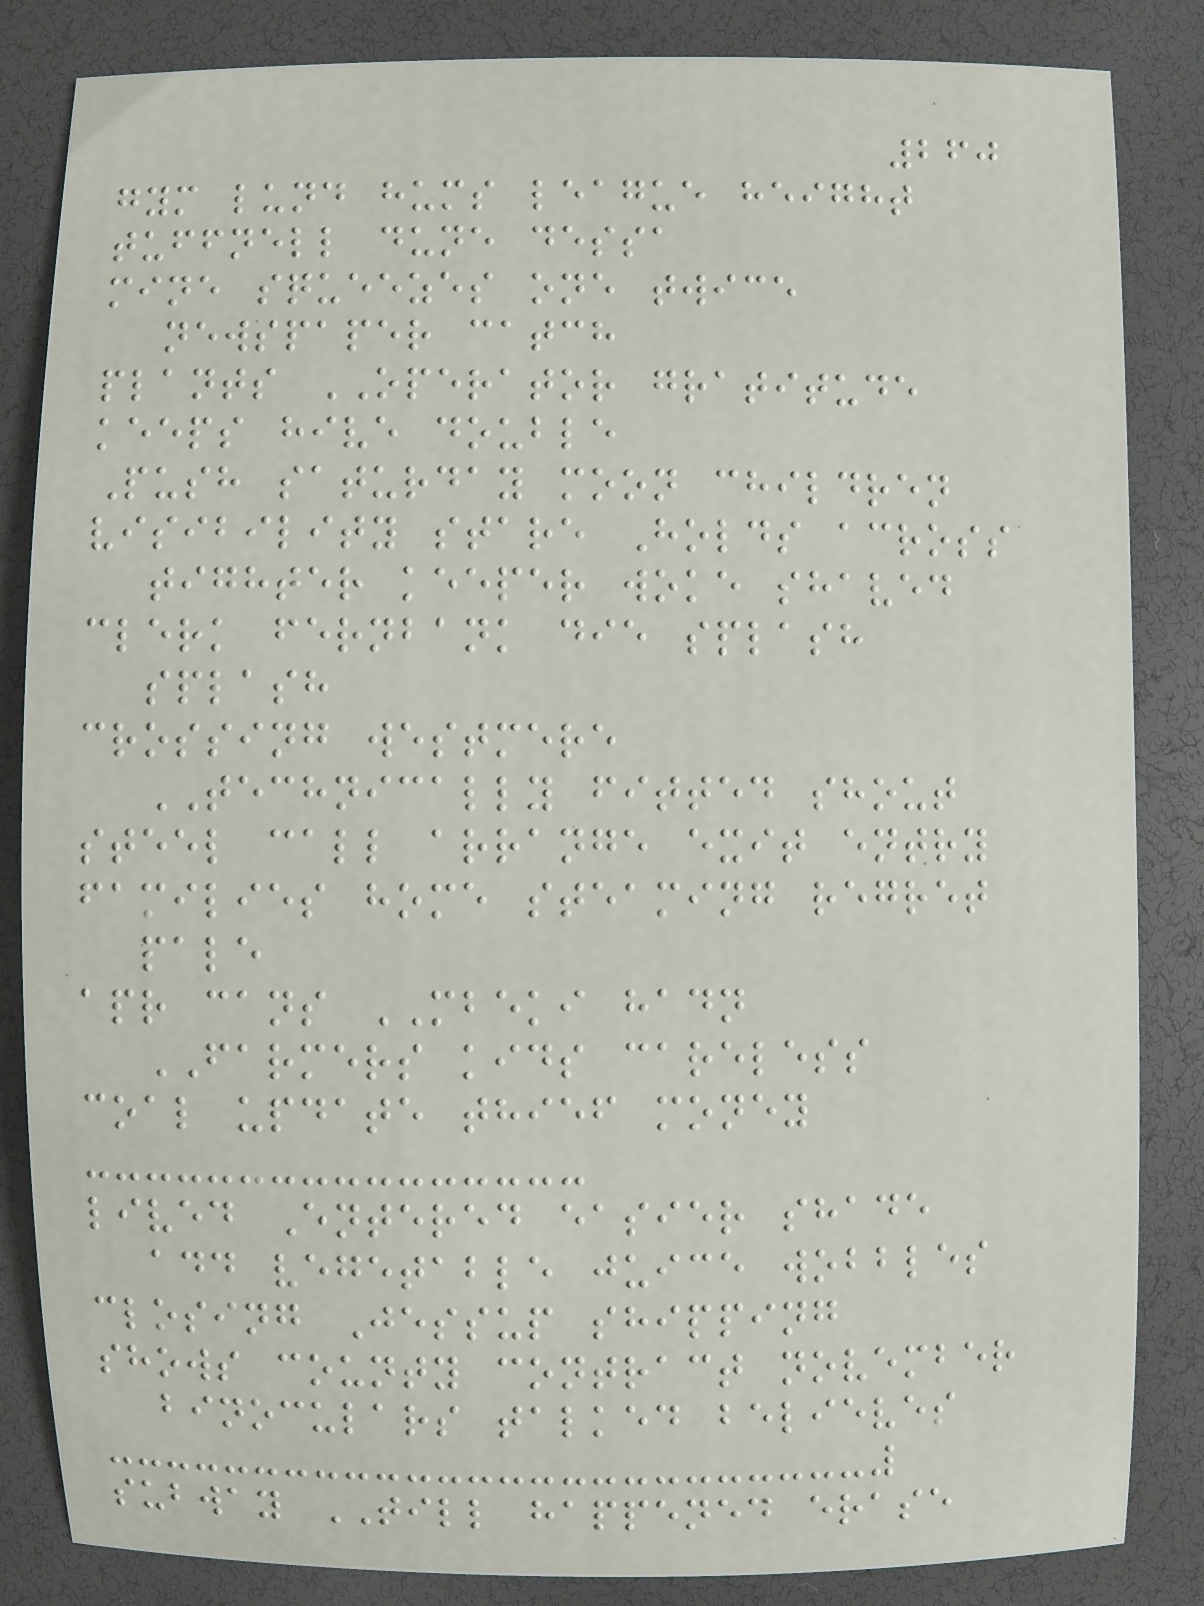260
gym lund hums league height
tuffnell dune dessa
mine squeezes one twice
newspaper catch
plants OPERATOR gratitude
keeps hive double
Push saturday moon children
visibility stare Holds across
tighter keeper woke shaved
clerk fernbank die splash
splash
crossing westmere
TECHNICALLY fitted shout
steel call arrange exit entry
families home steaming regret
pale
apr cans MBEKI hadn
FARMERS kids careless
coal update thief money
lived Entered easier shade
add vegetable juice wobbles
closing Jessup shipping
shows county contract november
binoculars talked believes
subway TILL happened erase
